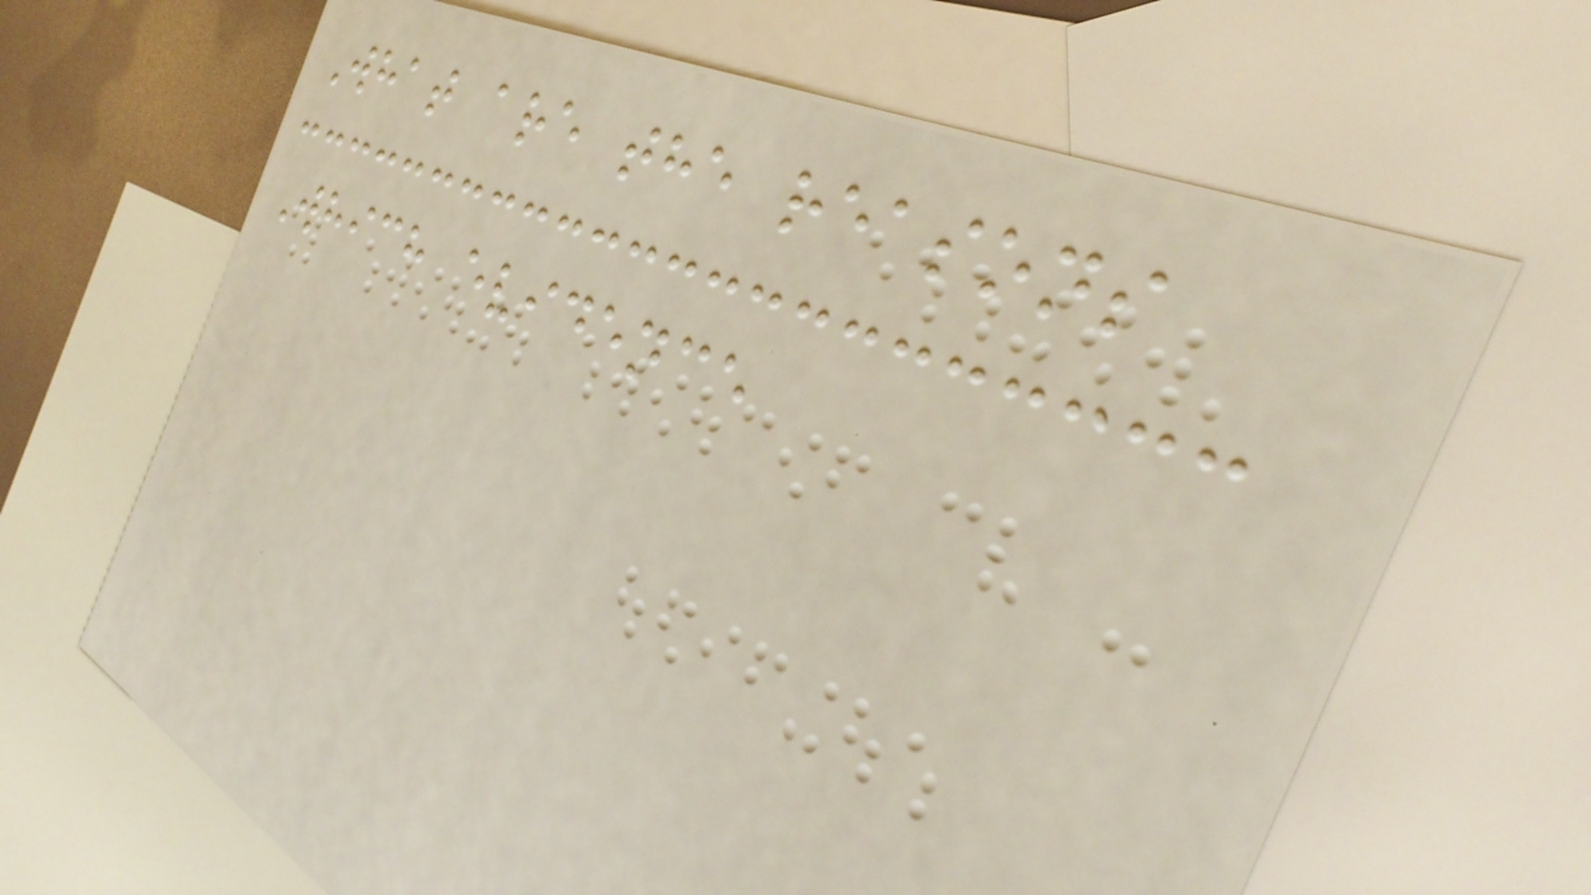What are the reasons
Which evidence
